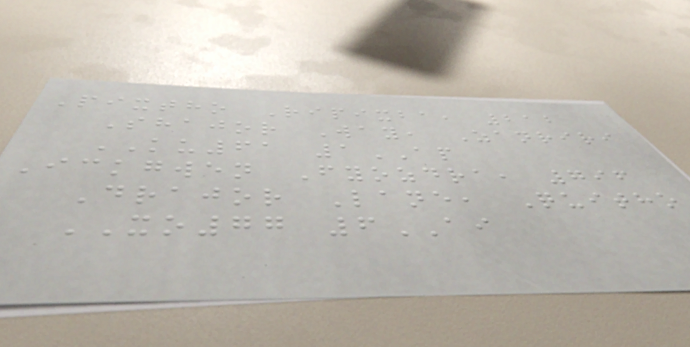Pixtho Ripixba, 212
Shajor Way, Zanriri
KU61 1AP
Ickgwen Fyozdra, 796
Drajor Lane, Quitho
XO77 6AI
